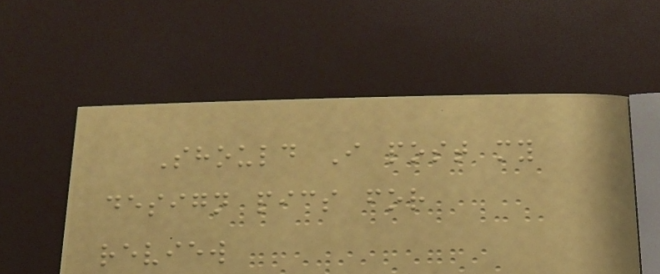Should I post my
design pics for
review
